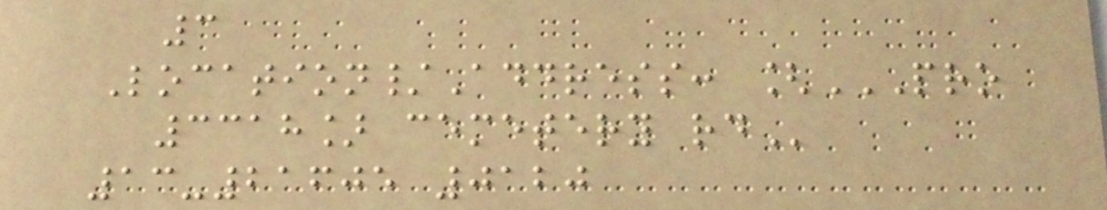3
Location/Address: [PRO
3318] CEMETERY RD
13-21605 0120
